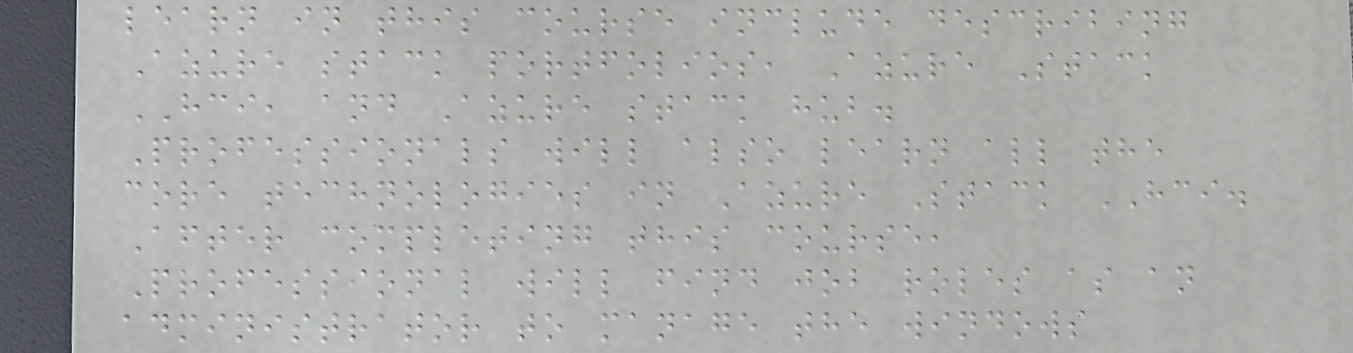learn in this course include describing
Azure stack portfolios, Azure Stack
HCI, and Azure stack hub.
Professionals will also learn all the
core technologies in Azure Stack HCI.
After completing this course,
Professional will find job roles as an
administrator to manage the windows
